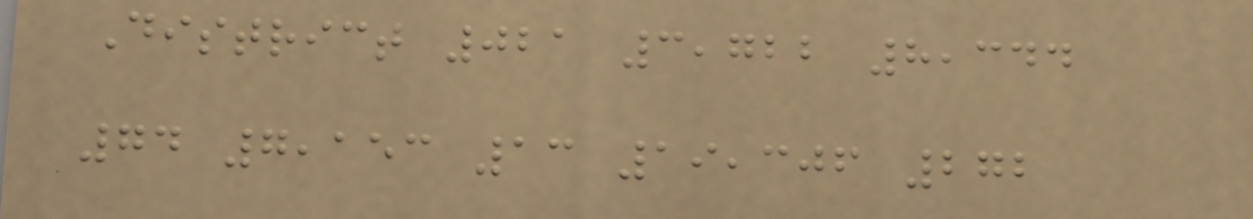District 021 3,722 8,344
74 7,153 13 19,306 272
